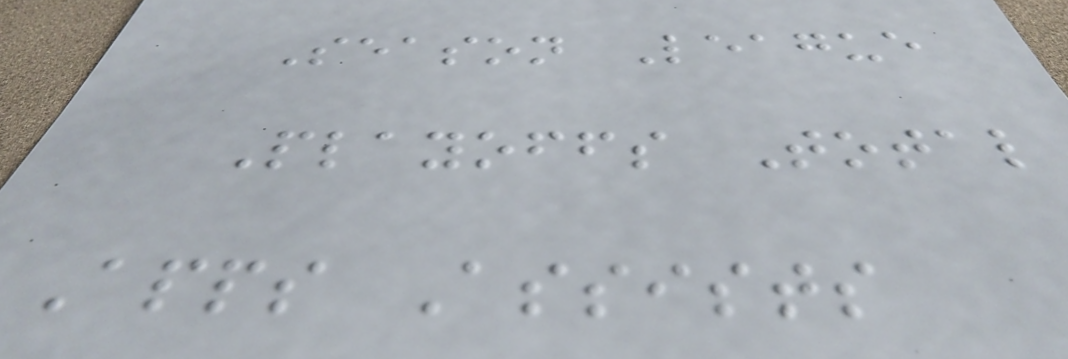Season League
Playoffs Total
Apps Assists
